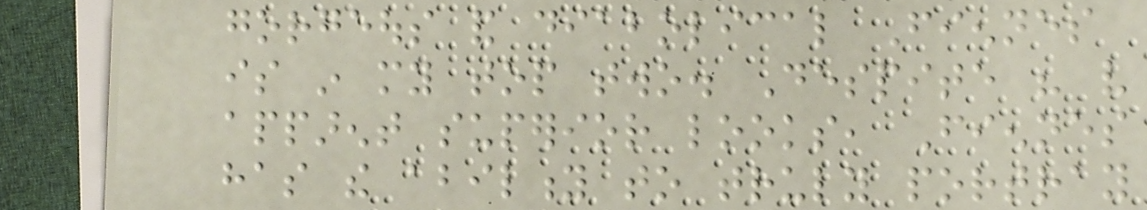gorgeous and diabolical Fiennes
is in my top two. Despite his very
apparent superior looks, Fiennes
has the ability to truly portray
